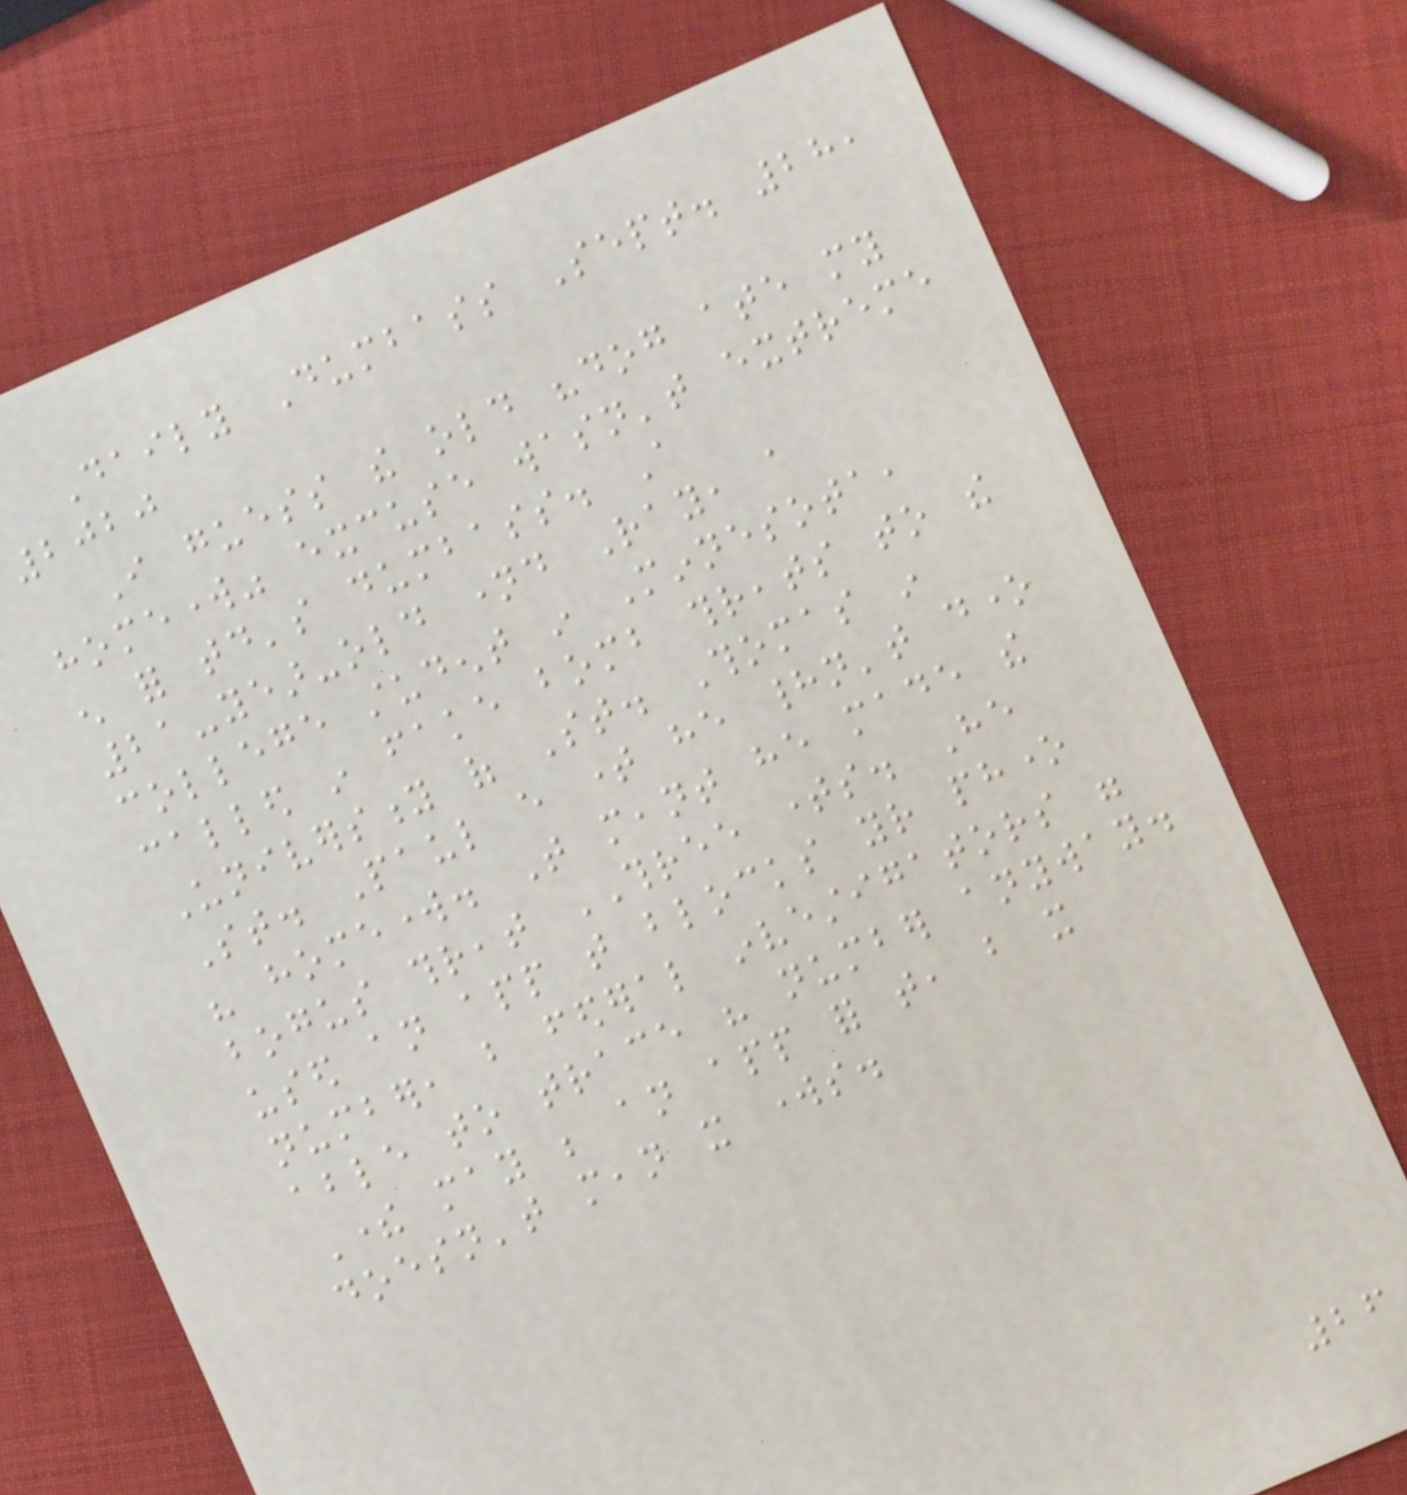Daily Dumbass Sept. 28,
2020
I guess the old "dog ate my
homework" excuse wasn't extreme
enough for today's dumbass. A
21-year-old named Ray, a
college student in Minnesota,
called in fake bomb threats to the
University of St. Thomas in
St. Paul every time he hadn't done
his homework. That meant he made the
bogus threat THREE times. He
used an app that blocks your phone
number, but federal investigators were
able to trace his number anyway.
There may be an app for that, but it
doesn't mean it works.
26
